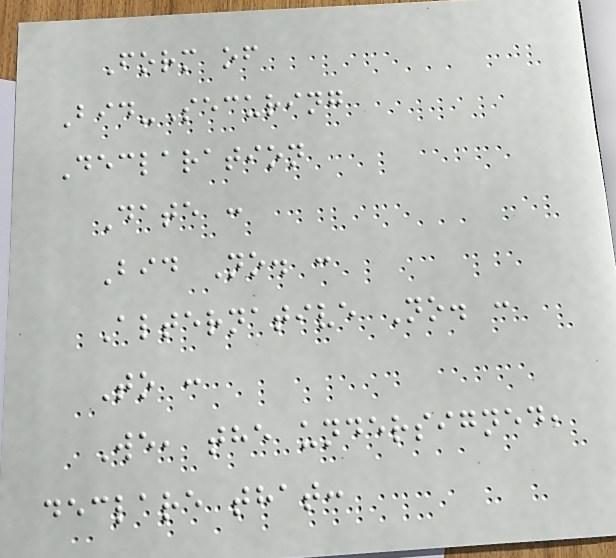Form of
Bid-Securing
Declaration
Date :
Bid No. :
Alternative No. :
To :
We, the undersigned,
declare that:
